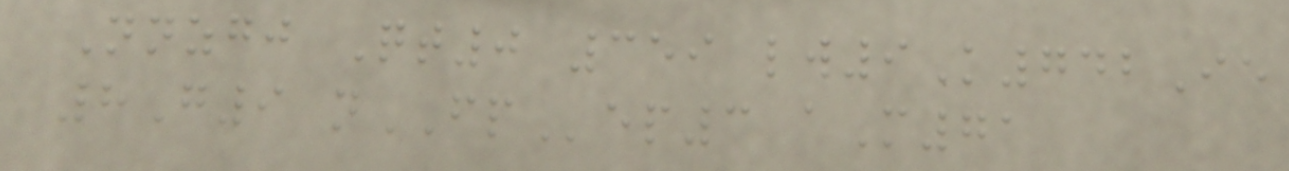Nnzgj Qt0 359 lw9K742Ie
8G9 nFPep3 aM71
